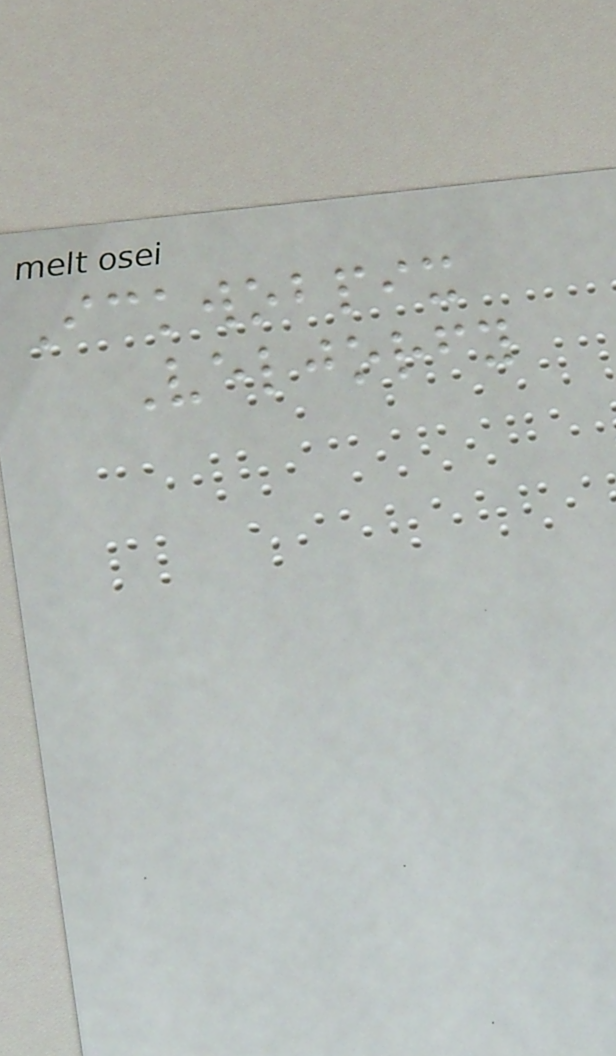Ickwobpix
Veljorfy
